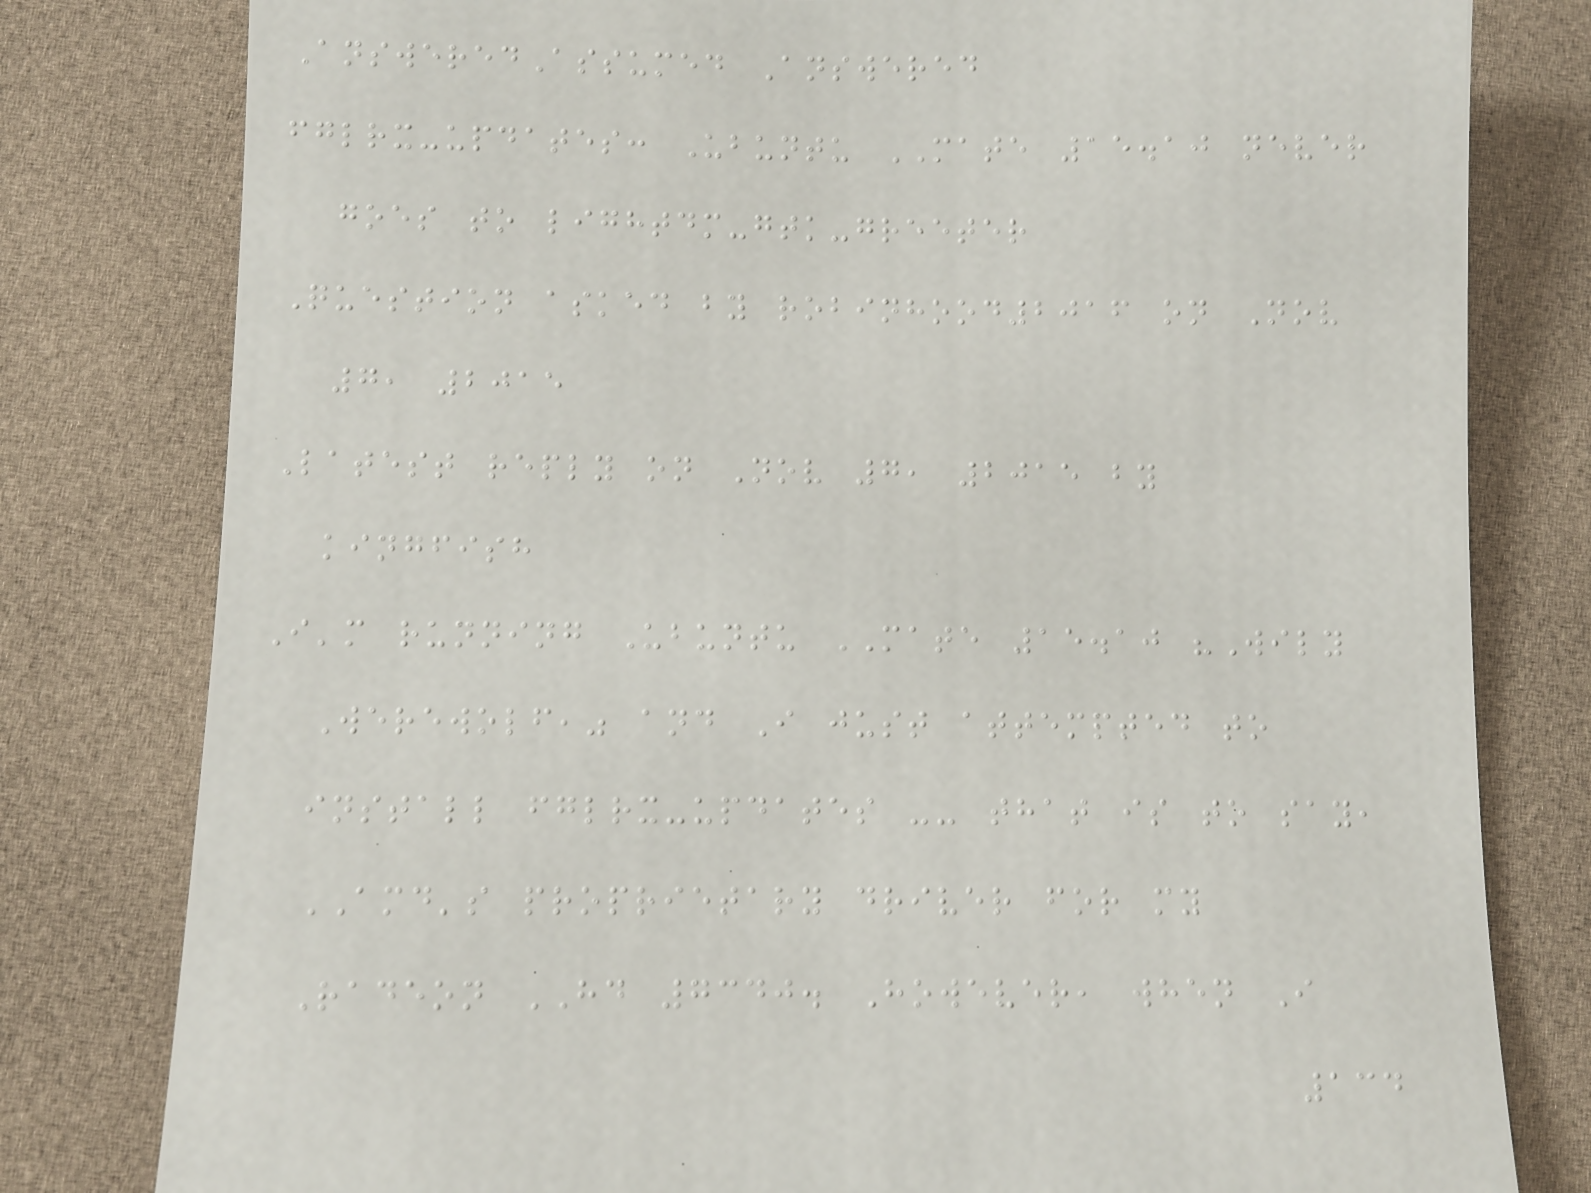AnsweredAssumed Answered
fglrx-updates: Ubuntu MATE 15.10 never
goes to lightdm-gtk-greeter
Question asked by robinhood2016 on Nov
7, 2015
Latest reply on Nov 7, 2015 by
kingfish
I'm running Ubuntu MATE 15.10 "Wily
Werewolf," and I just attempted to
install fglrx-updates -- that is to say,
AMD's proprietary driver for my
Radeon HD 7340. However, when I
134
